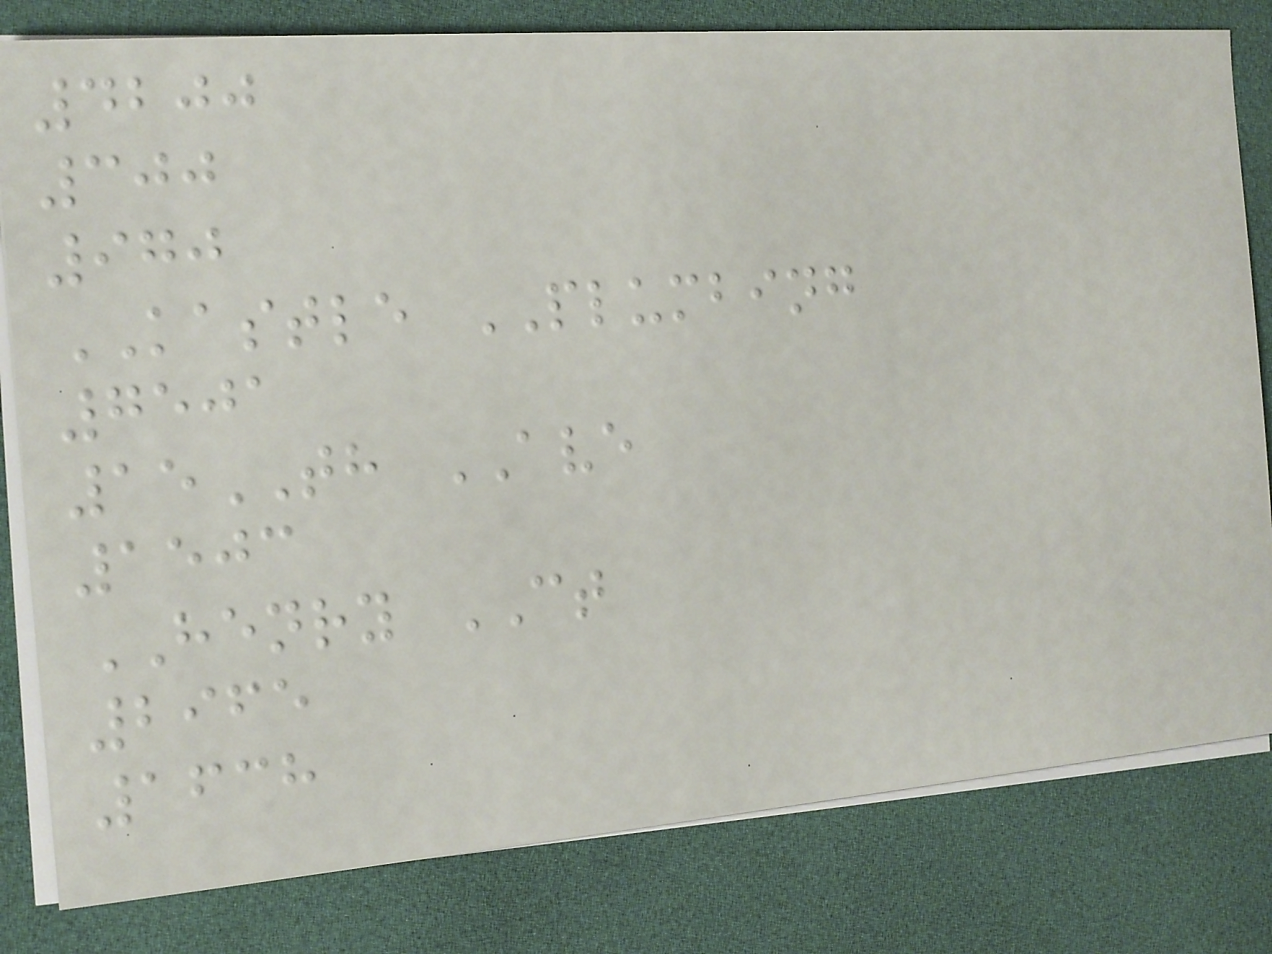4200
300
970
KASTLE PLUMBING
7501
15TH AVE
1503
HENRY CT
2965
1638
